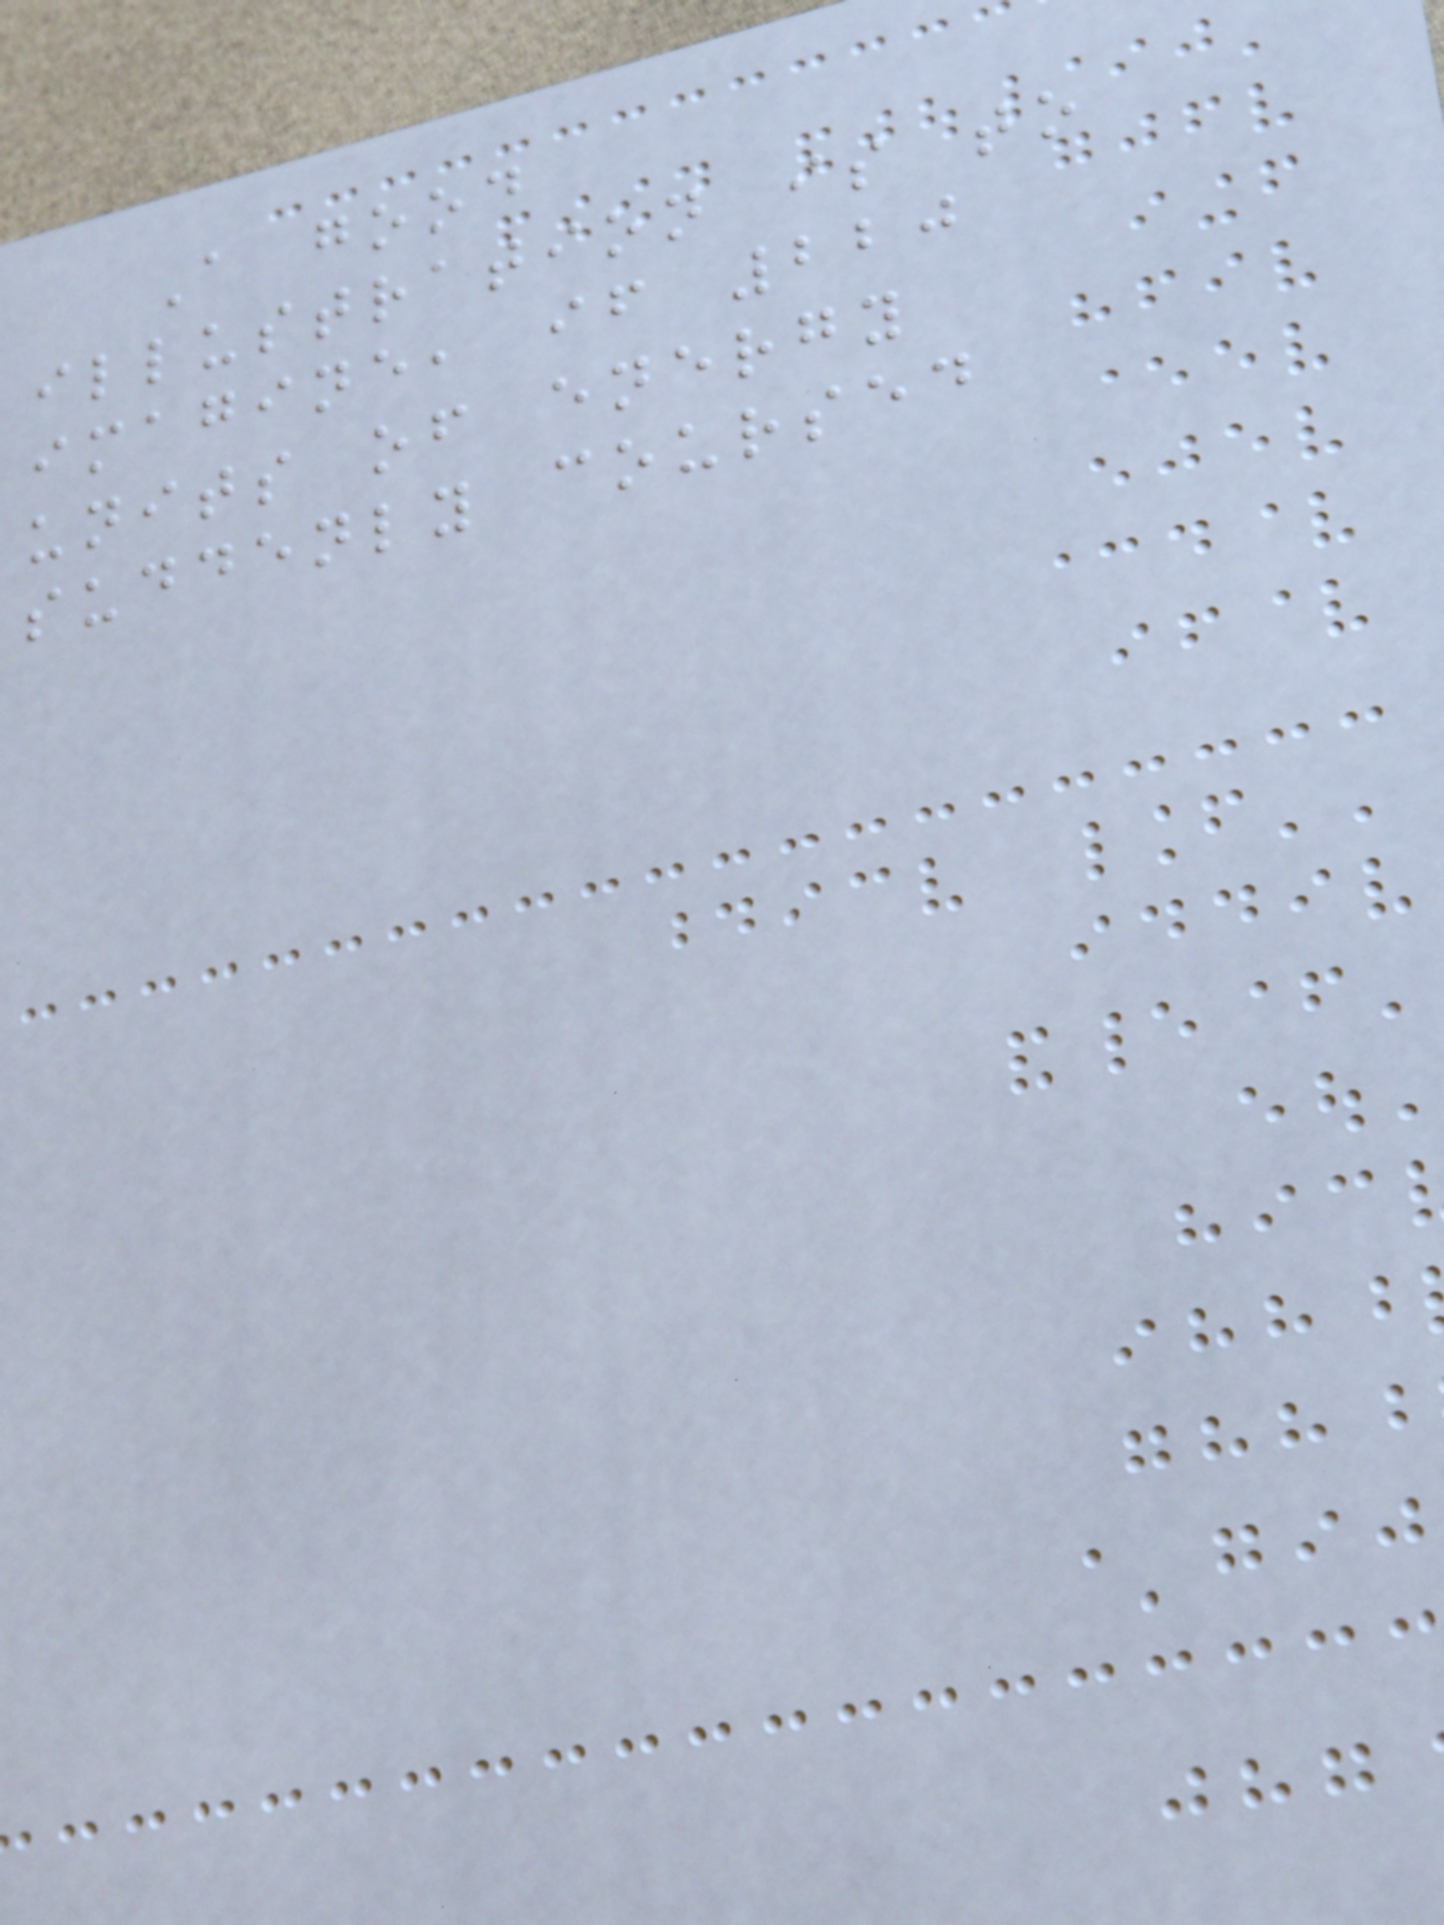A good
illustration is to
imagine, if 220
units of energy
suddenly coursed
